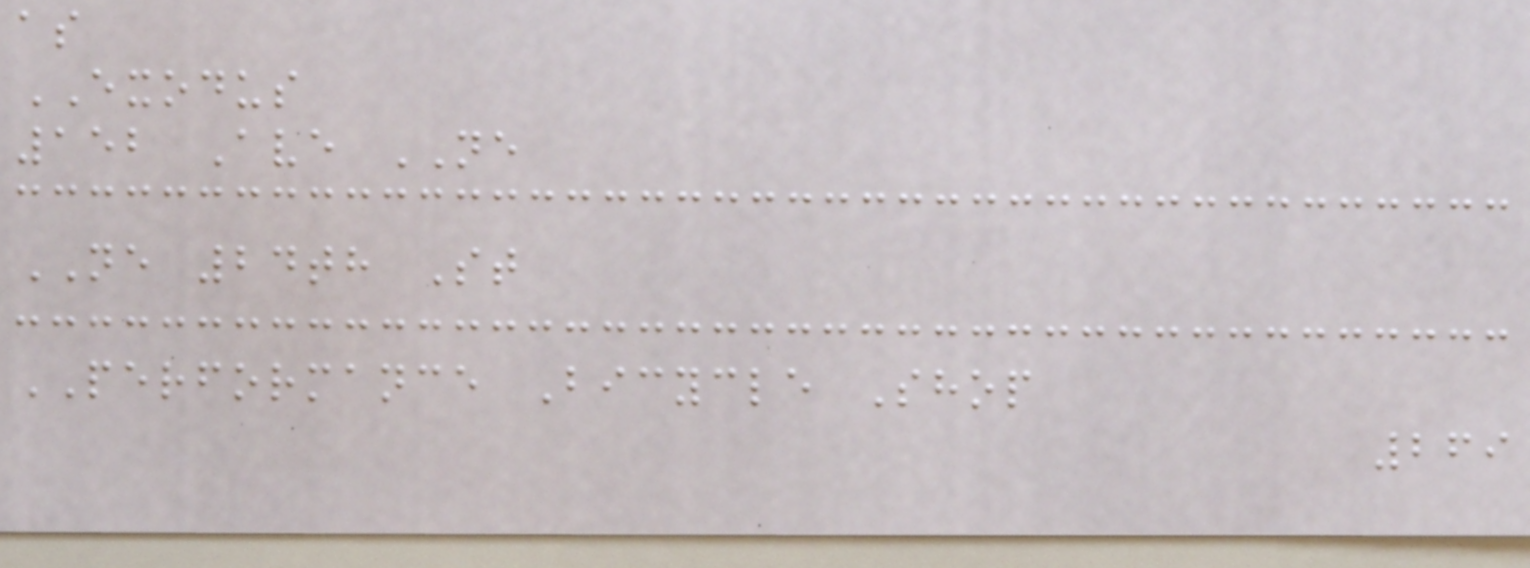as
EXODUS
152 Ave NE
NE 24th St
PERFORMANCE Bicycle Shop
269
